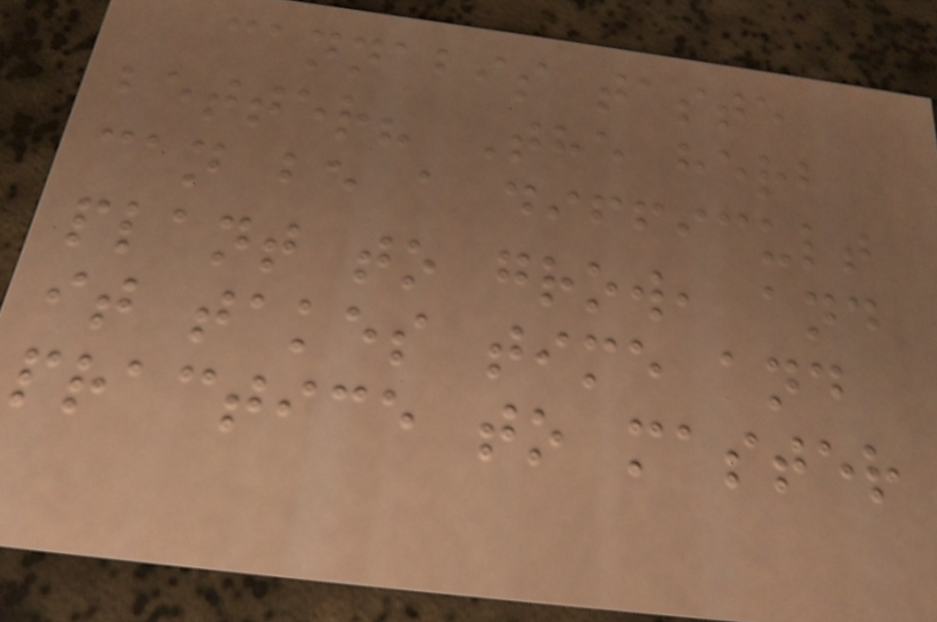cannabis taste
better? The herb
can be a difficult
plant to grow, and
it takes time and
practice to master
